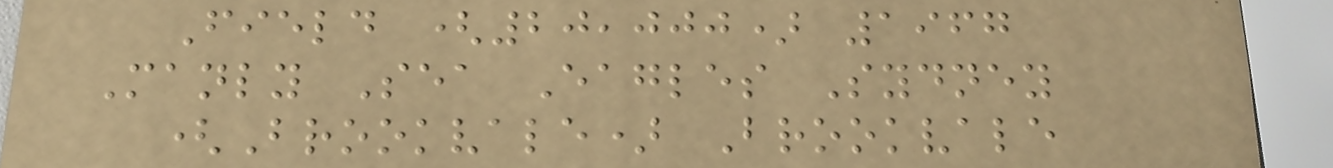Field (20,000) 1967
Manly Sea Eagles Sydney
(Brookvale) Brookvale
